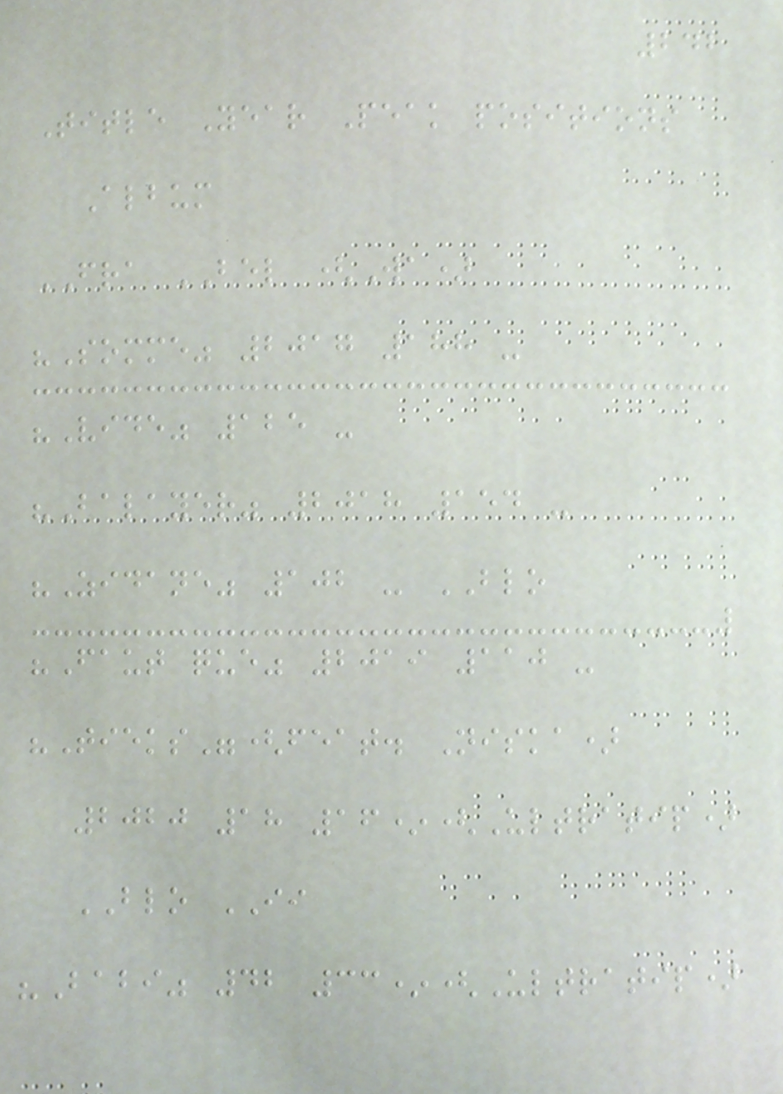242
Title Year Peak positions
Album
FRA BEL (Wa)
"Somme" 2017 188 -
"Vide" 125 -
"Balayer" 2018 154 -
"Zidane" 102 - BLO
"Faut que" 2019 110 -
"Tieks"(feat. Niska)
2020 18 16*(Ultratip)
BLO II
"Babi" 42 33*(Ultratip)
